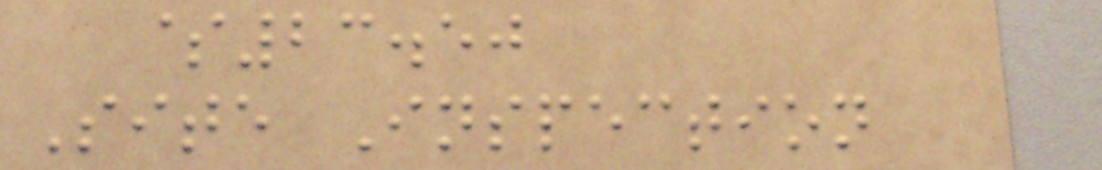$23.50
Site Inspection
